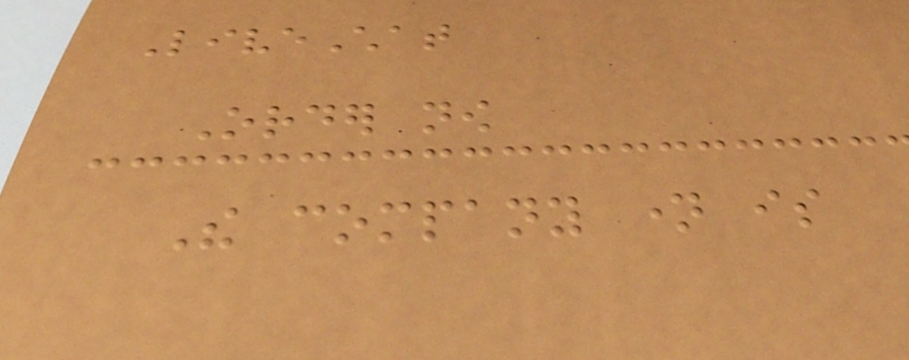LiveChat
Order now
The company name is
